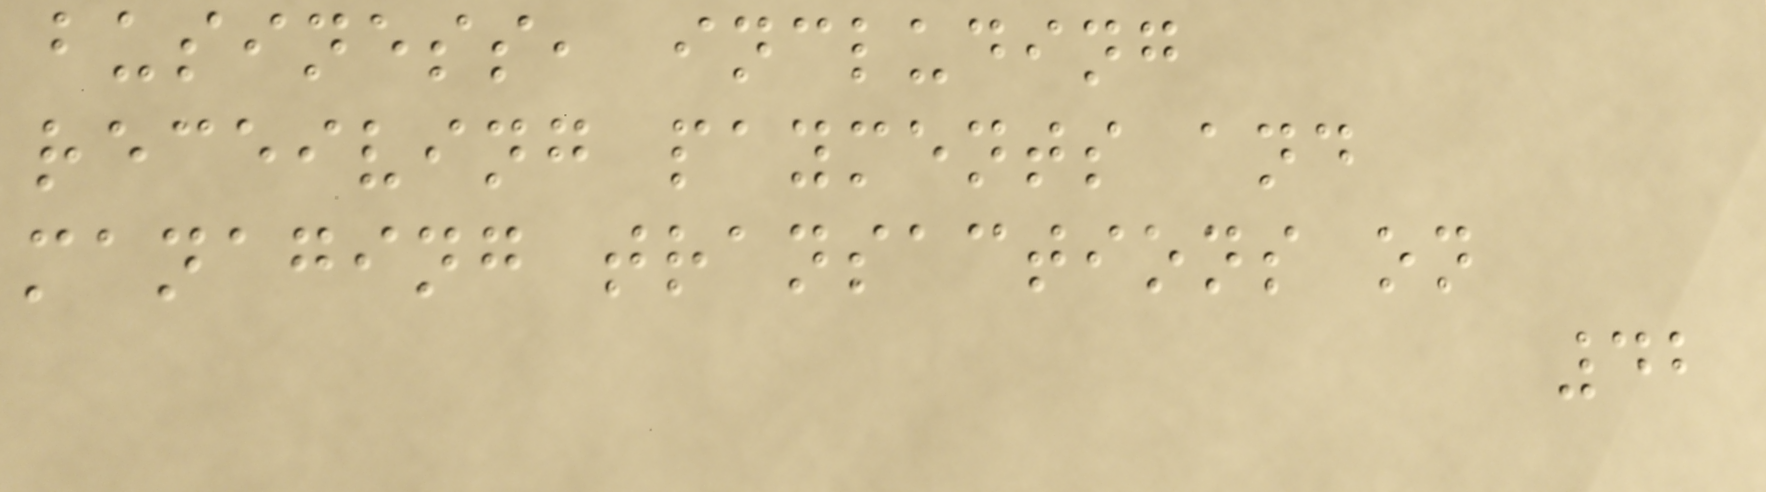business, including
receiving payments and
managing transactions on
42
